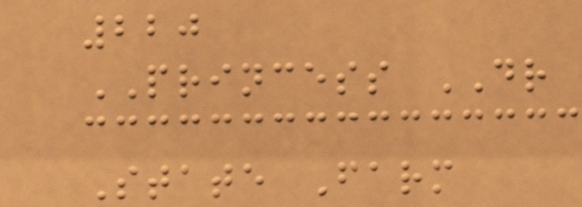220
PRINCESS DR
State Farm
